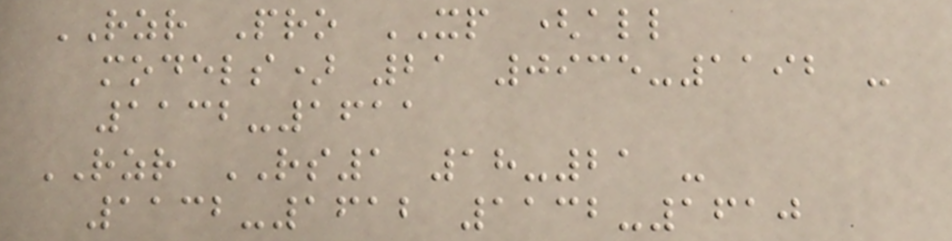RZR Pro XP (all
models) 21 0935-1192 -
1132-1611
RZR RS1 18-21 -
1132-1612 1132-1610
